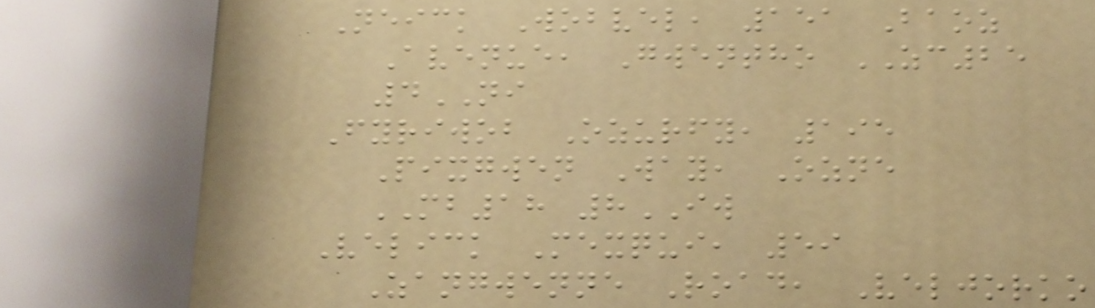Neick Wobvel, 151 Baoz
Avenue, Gwentho ZC25
4NI
Fyriwob Ozurfy, 195
Pixgwen Way, Ozne
MB18 8IW
Velick Mexqui, 59
Zangwenne Road, Veljorko
